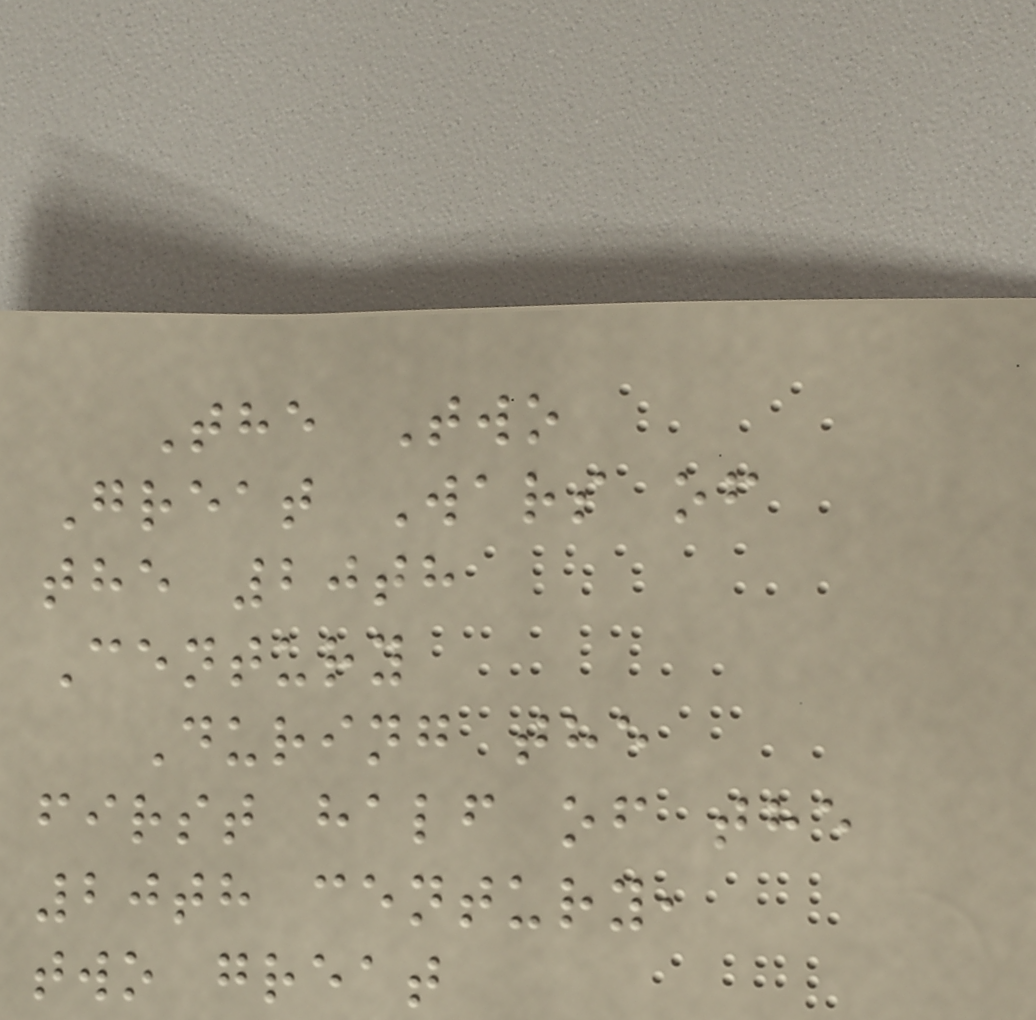The Two
Great Wars of
the 20th
Century
During the
first half of the
20th century,
two great
